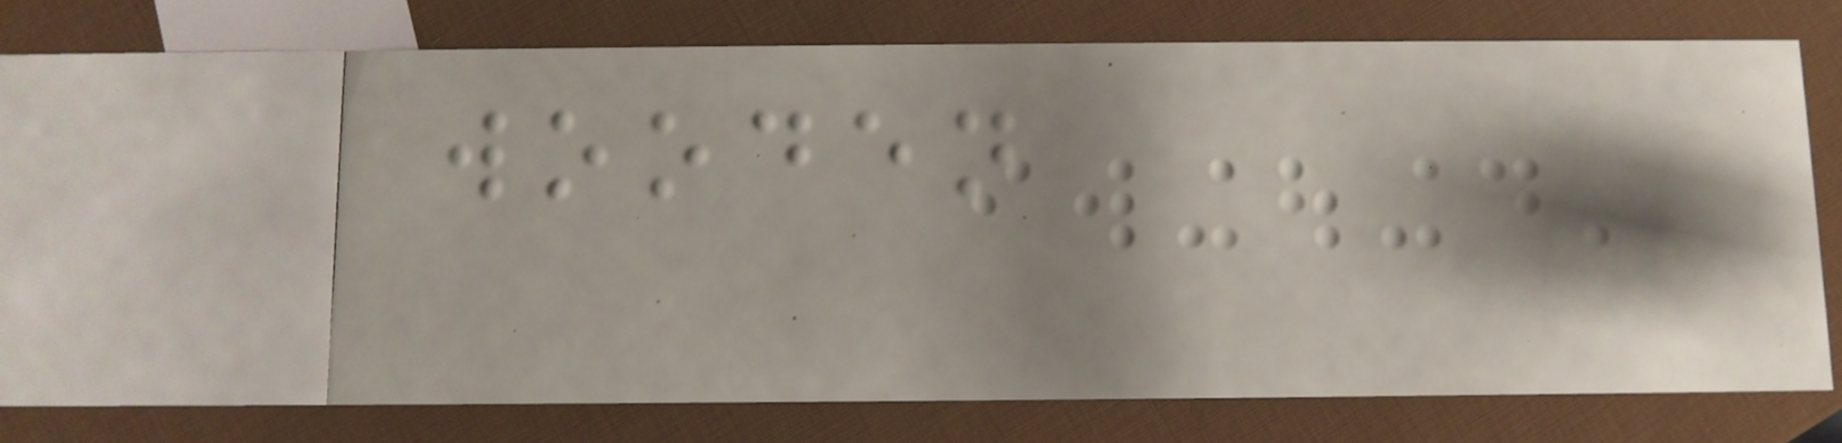wooden
